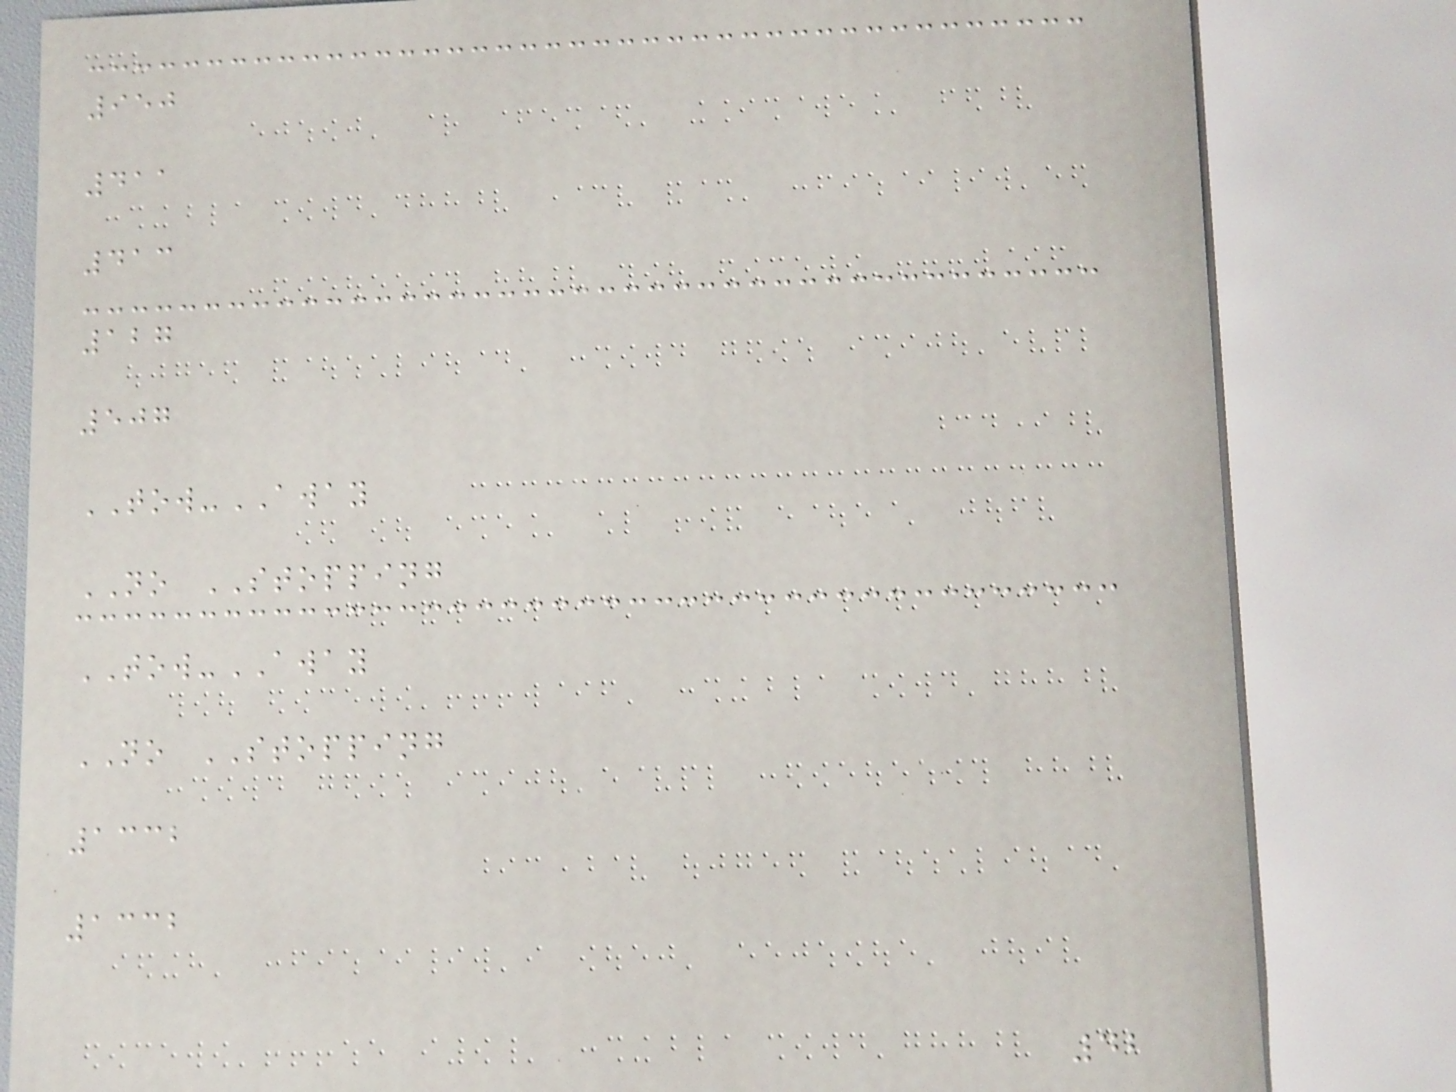950
411
413
127
507
TOW-AWAY
NO STOPPING
TOW-AWAY
NO STOPPING
1332
1332
42
